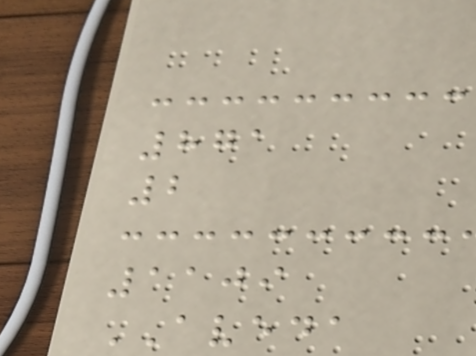871
2
1109
AVEDA
